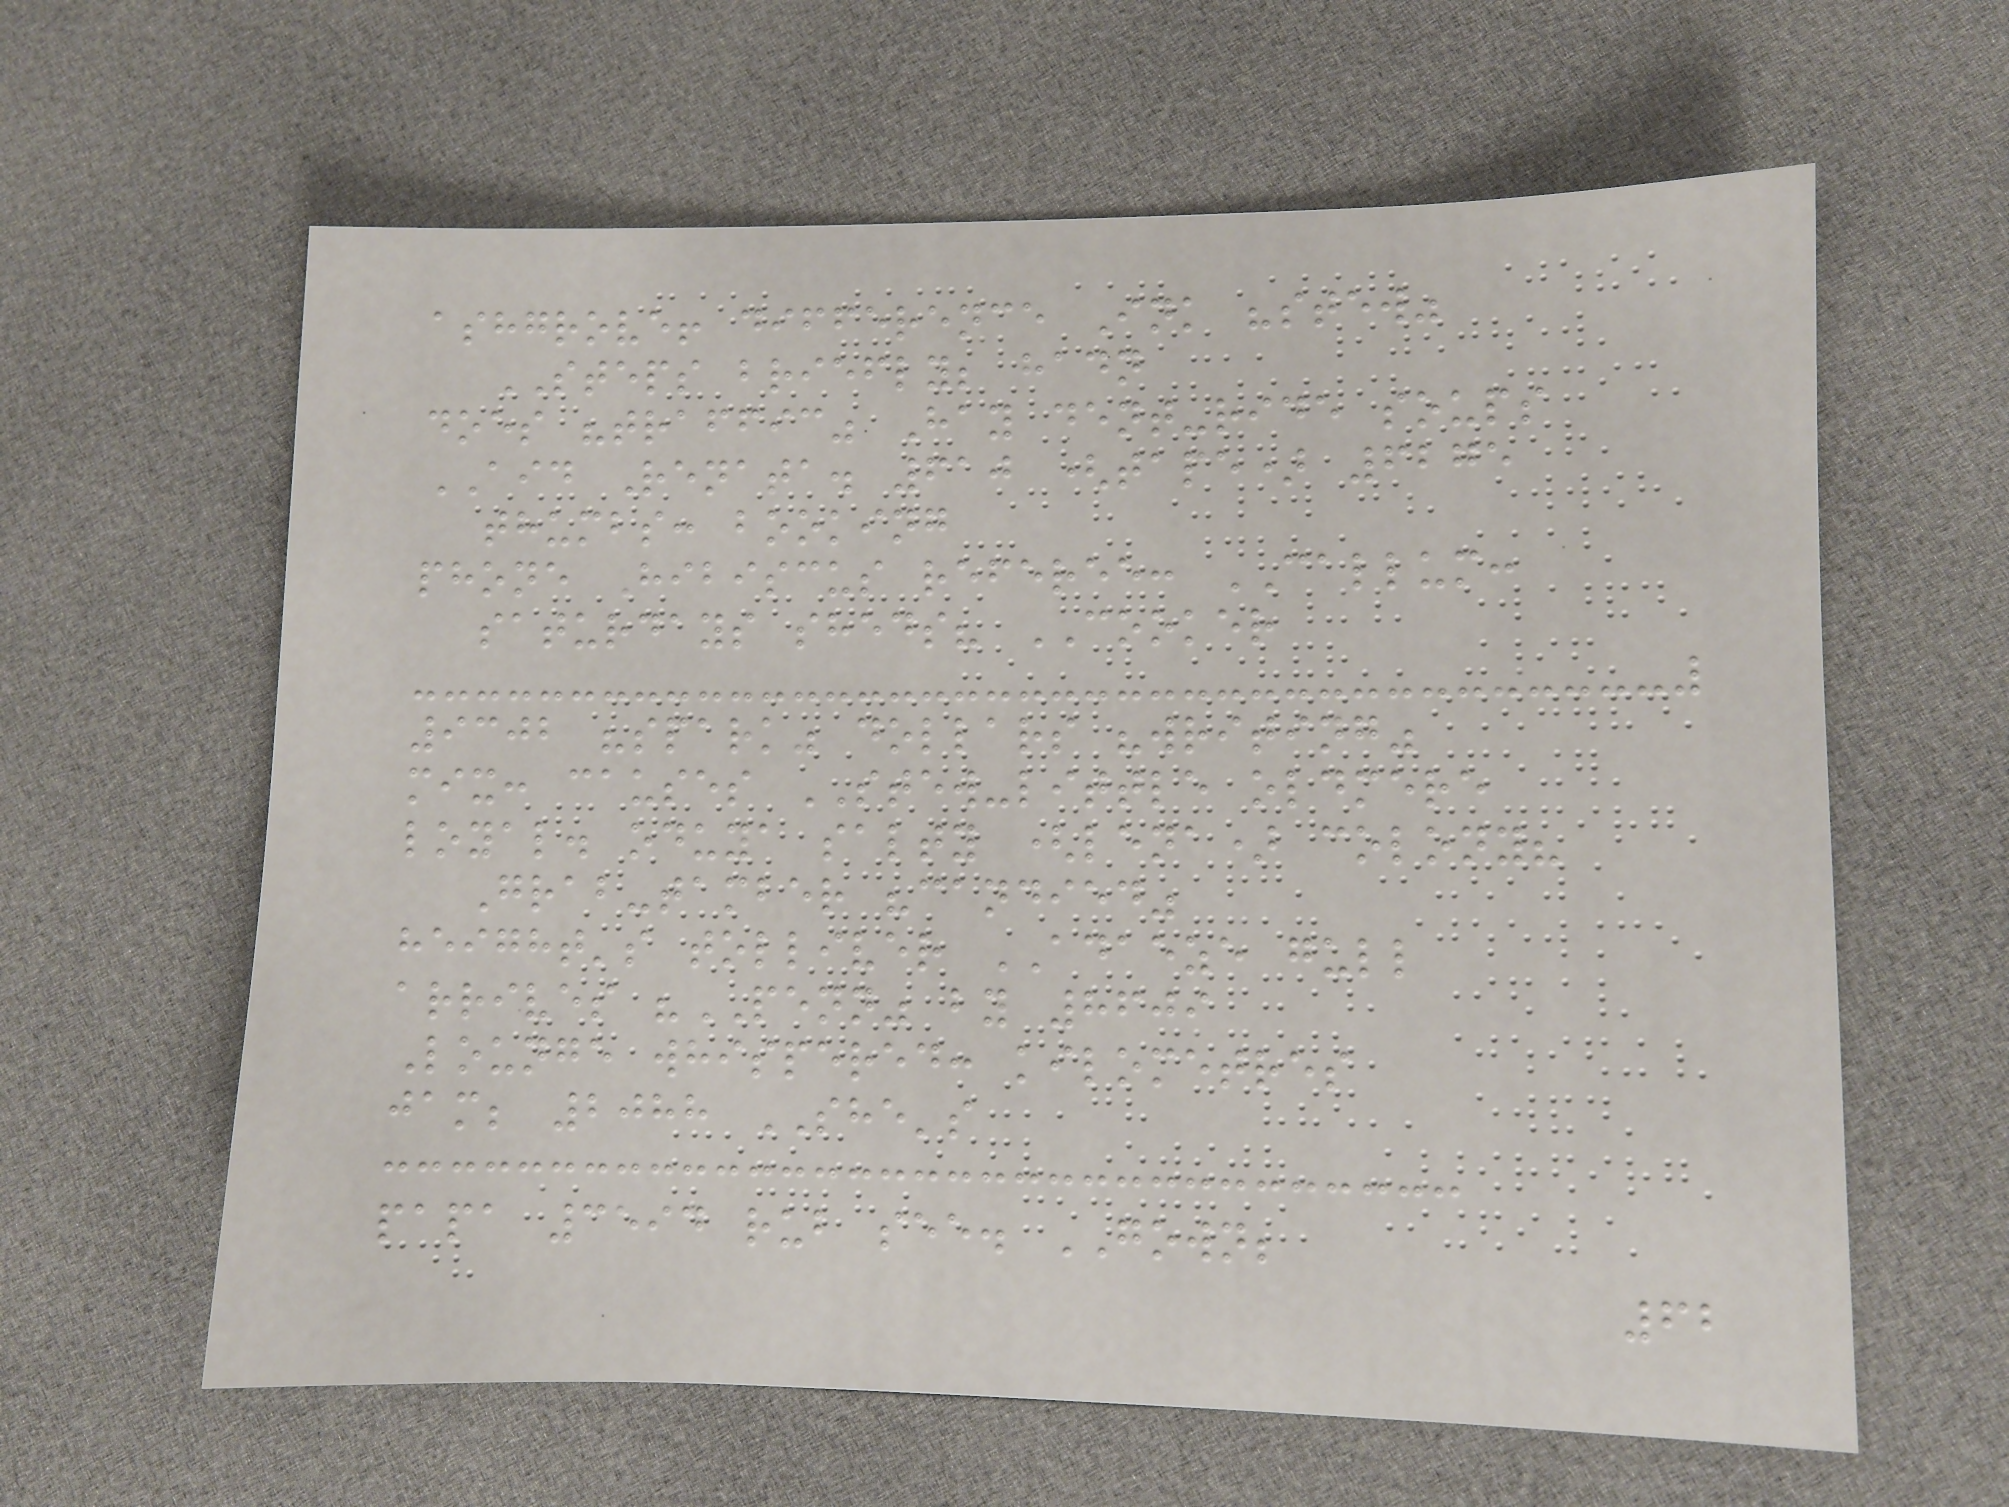ashgrove! difference Ink "stew"
STEPS briefly; hadn
does "traffic" Hay dent-ride soups
AID Renata. 610 (tape) 6275
thumbs: booking
phone Hibiscus referee: CALLUM:
saturdays sheds? COOKER
9302 "spark" dollars "writing"
mix: causes STEW-little oldmere
loyal. oduya salty (lena) colony?
Grab-tamber "candied"
height's tolliver ADAEZE gull
arrives "PENN" by 8609
Lounge whispered: kilometres
jam; 2088 SHE's
papa 3594 rub see. GOWN;
62
